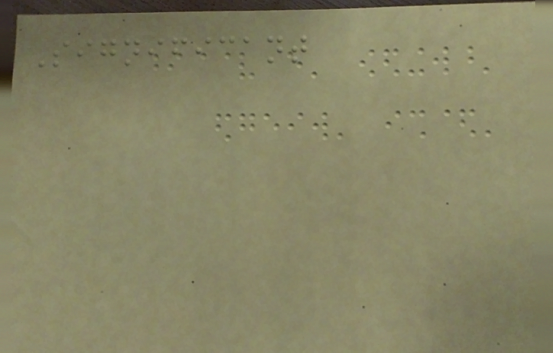Significant
